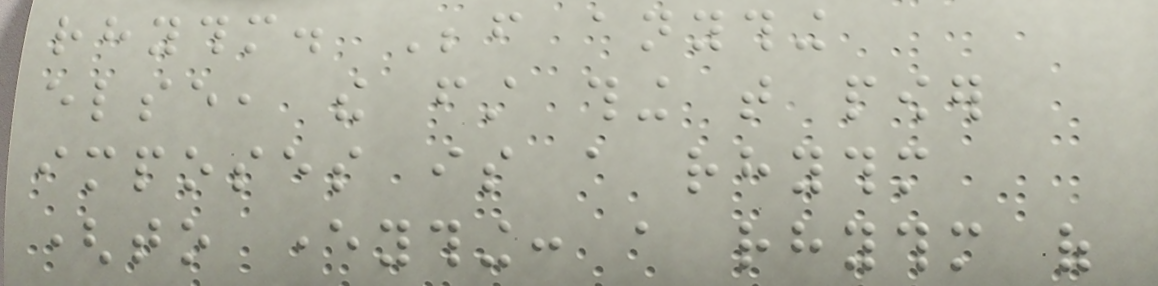rhythm. Before anything
else, the first thing that power
imposes is a rhythm
(to everything: a rhythm of
